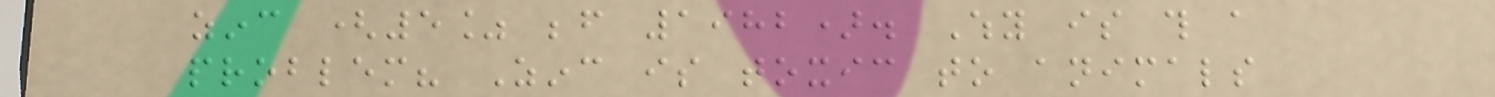zinc (5% before 1982). Why is this a
problem? Zinc is toxic to animals
